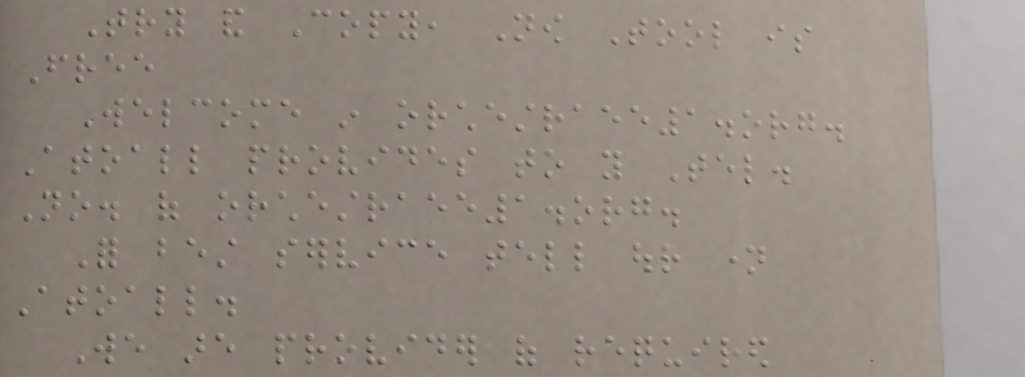Try and Copy, Now Tool is
Free
Welcome in orchestraee1.org.
Atoall provides to you Tel.
No. of orchestraee1.org.
For best service tell our name
Atoall.
We are provider of required
